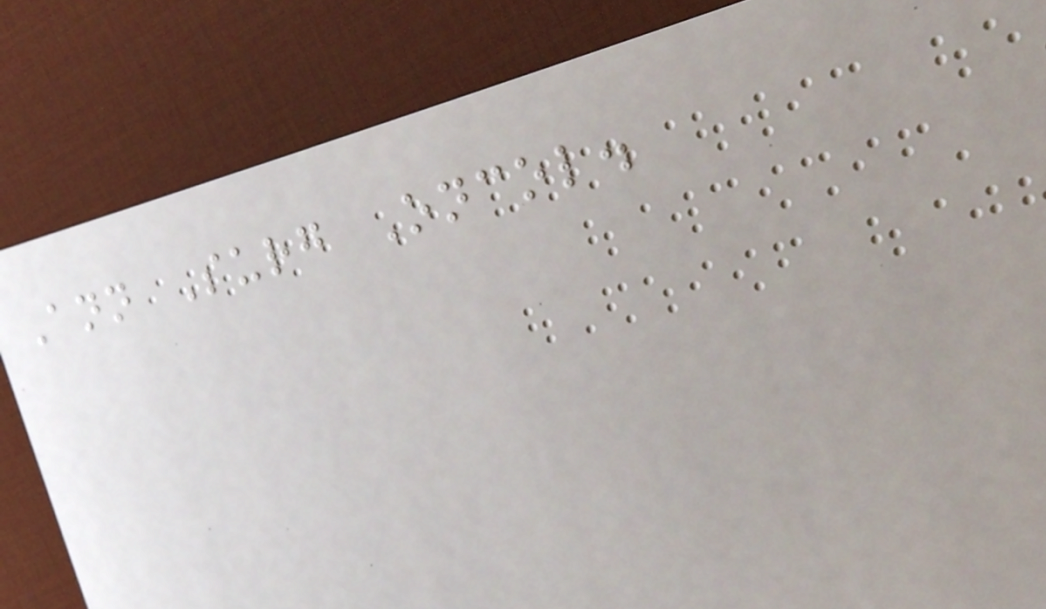Ann Surg Oncol.
